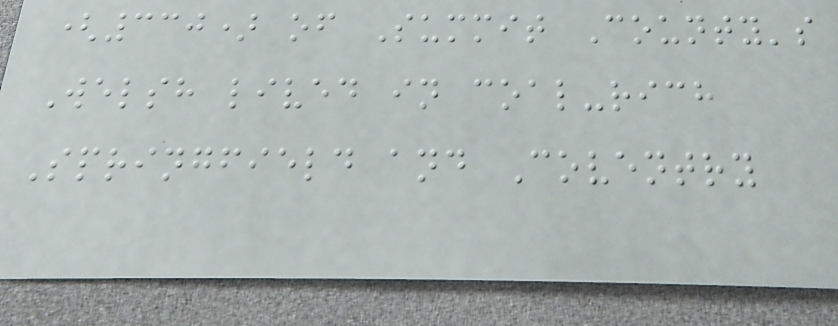(330) of Summit County's
Welsh lived in coal-rich
Springfield and Coventry
